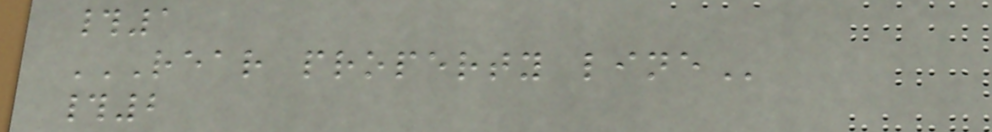#1
REAR PROPERTY LINE
#2
